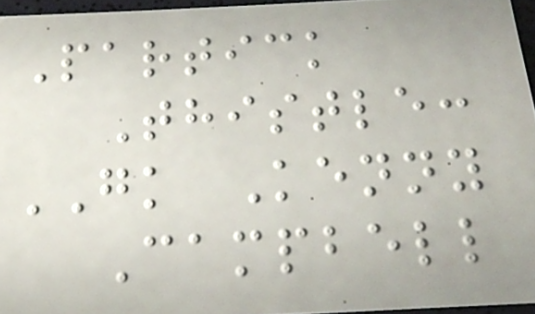Partick
Thistle:
GK Kenny
Campbell
